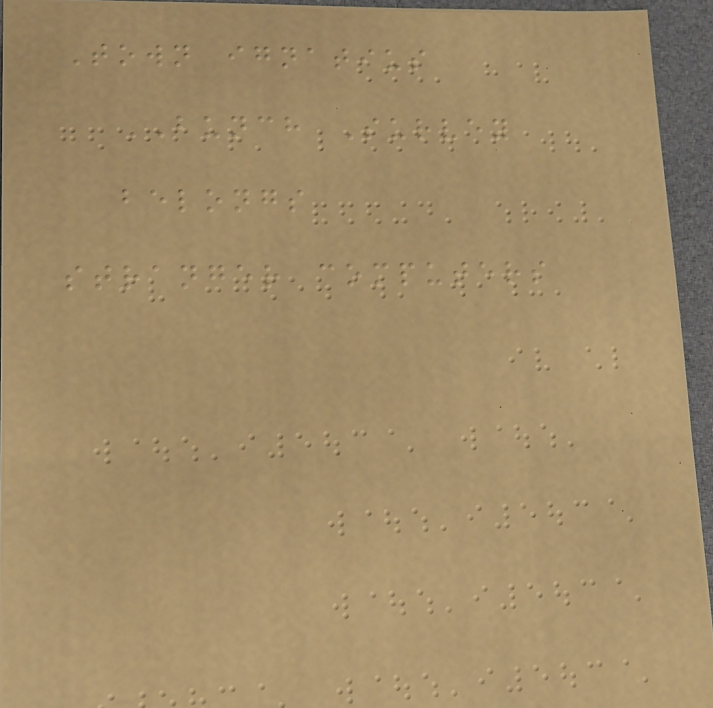Town ignatius
BUNCH Survey
belongs
stranger computers
